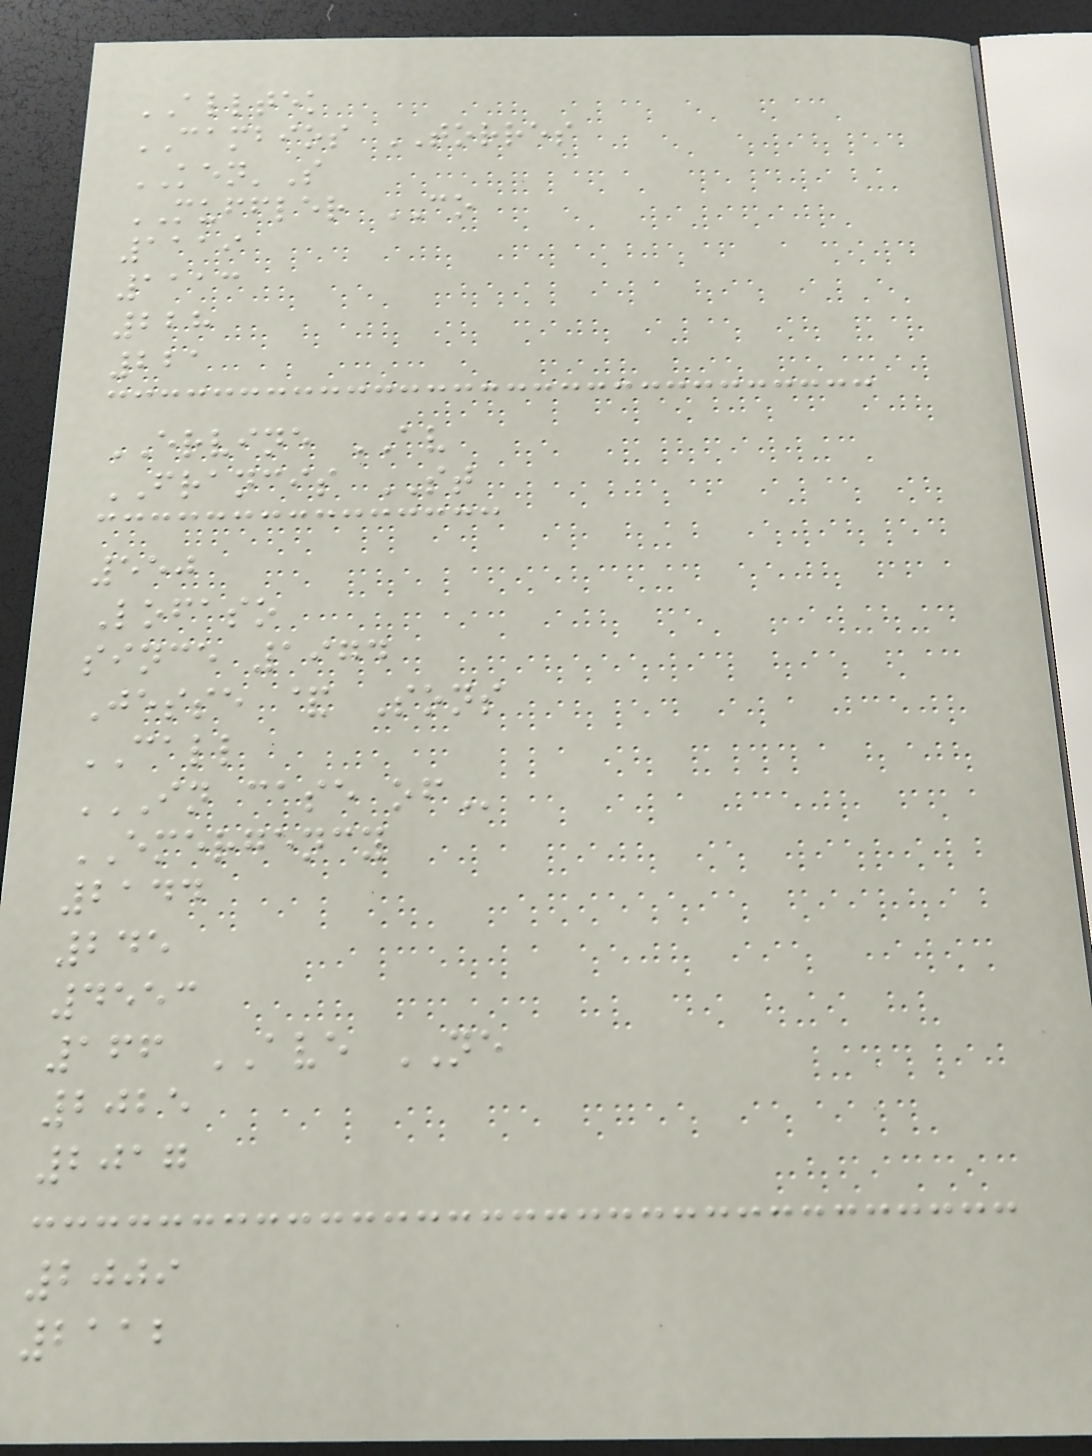ALLTEK
CAMBIOS TORRES
KEN'S
MUFFLER CO
1119
1113
228
221
ERVINE AV
FRANCIS ST
550
Lofaso
since 1974
Jesse & Sons
CALL
IN CASE OF
EMERGENCY
2144
245
4553
166 AVE NE
2025
2017
2009
2112
